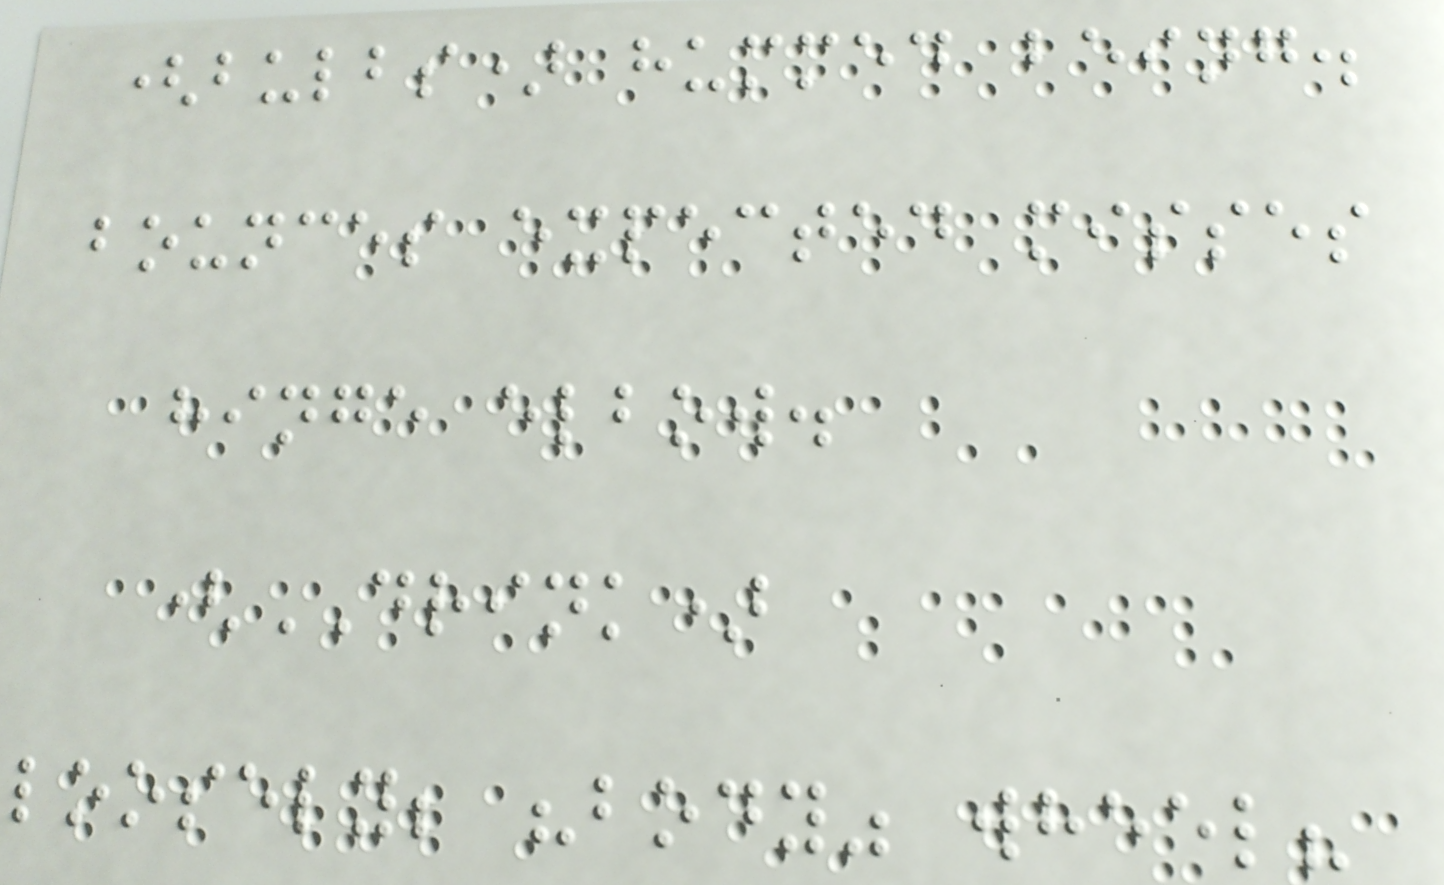(bulbs) hummed being.
bounces expected misses
hinge elbow.
(DRINK)
loosely; "body" wheel?
